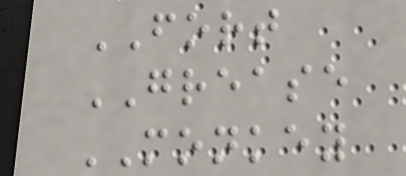FORT
GREASE
MONKEY
